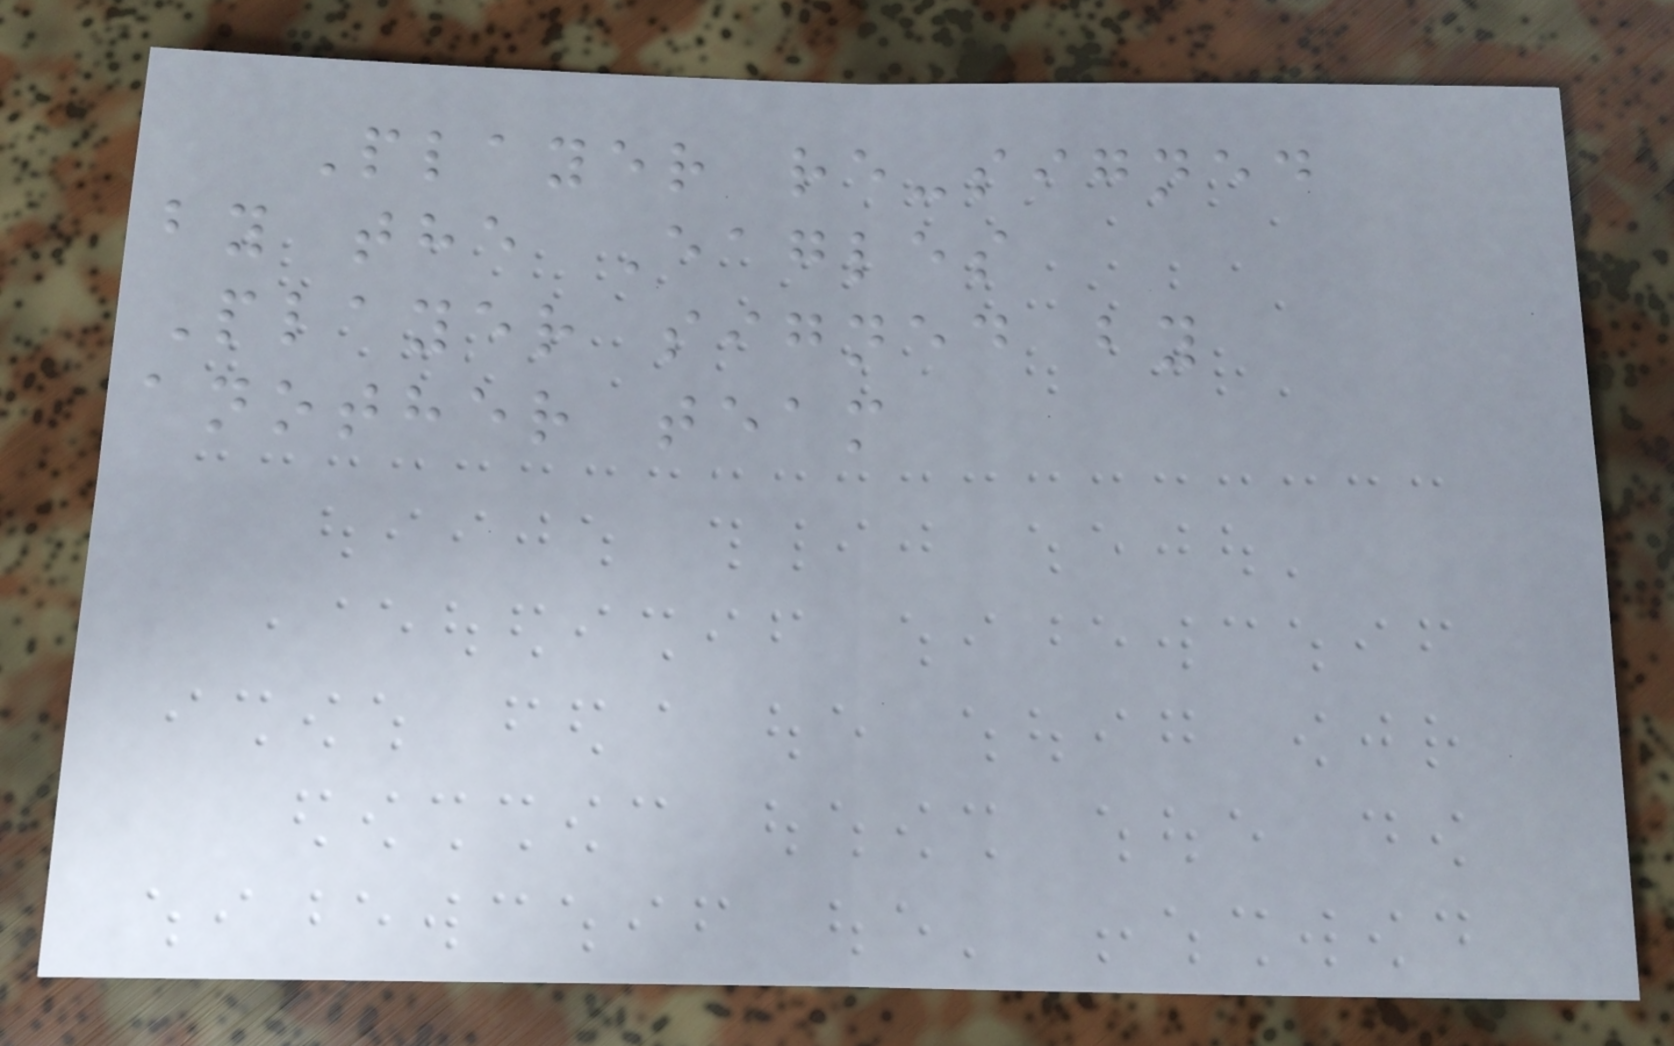Player re-signed
by the Eagles
Player signed by
another team
